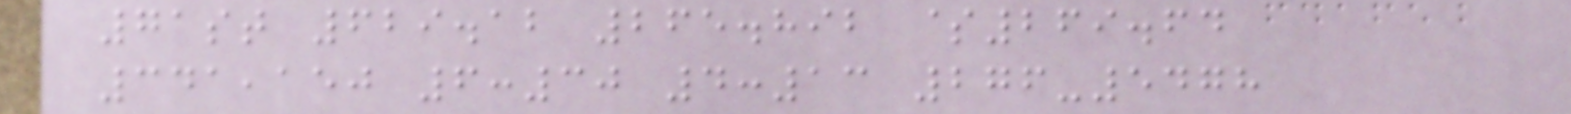71st 629.12 265.892 $269.64
341,150 6:30 4:13 276-5478
